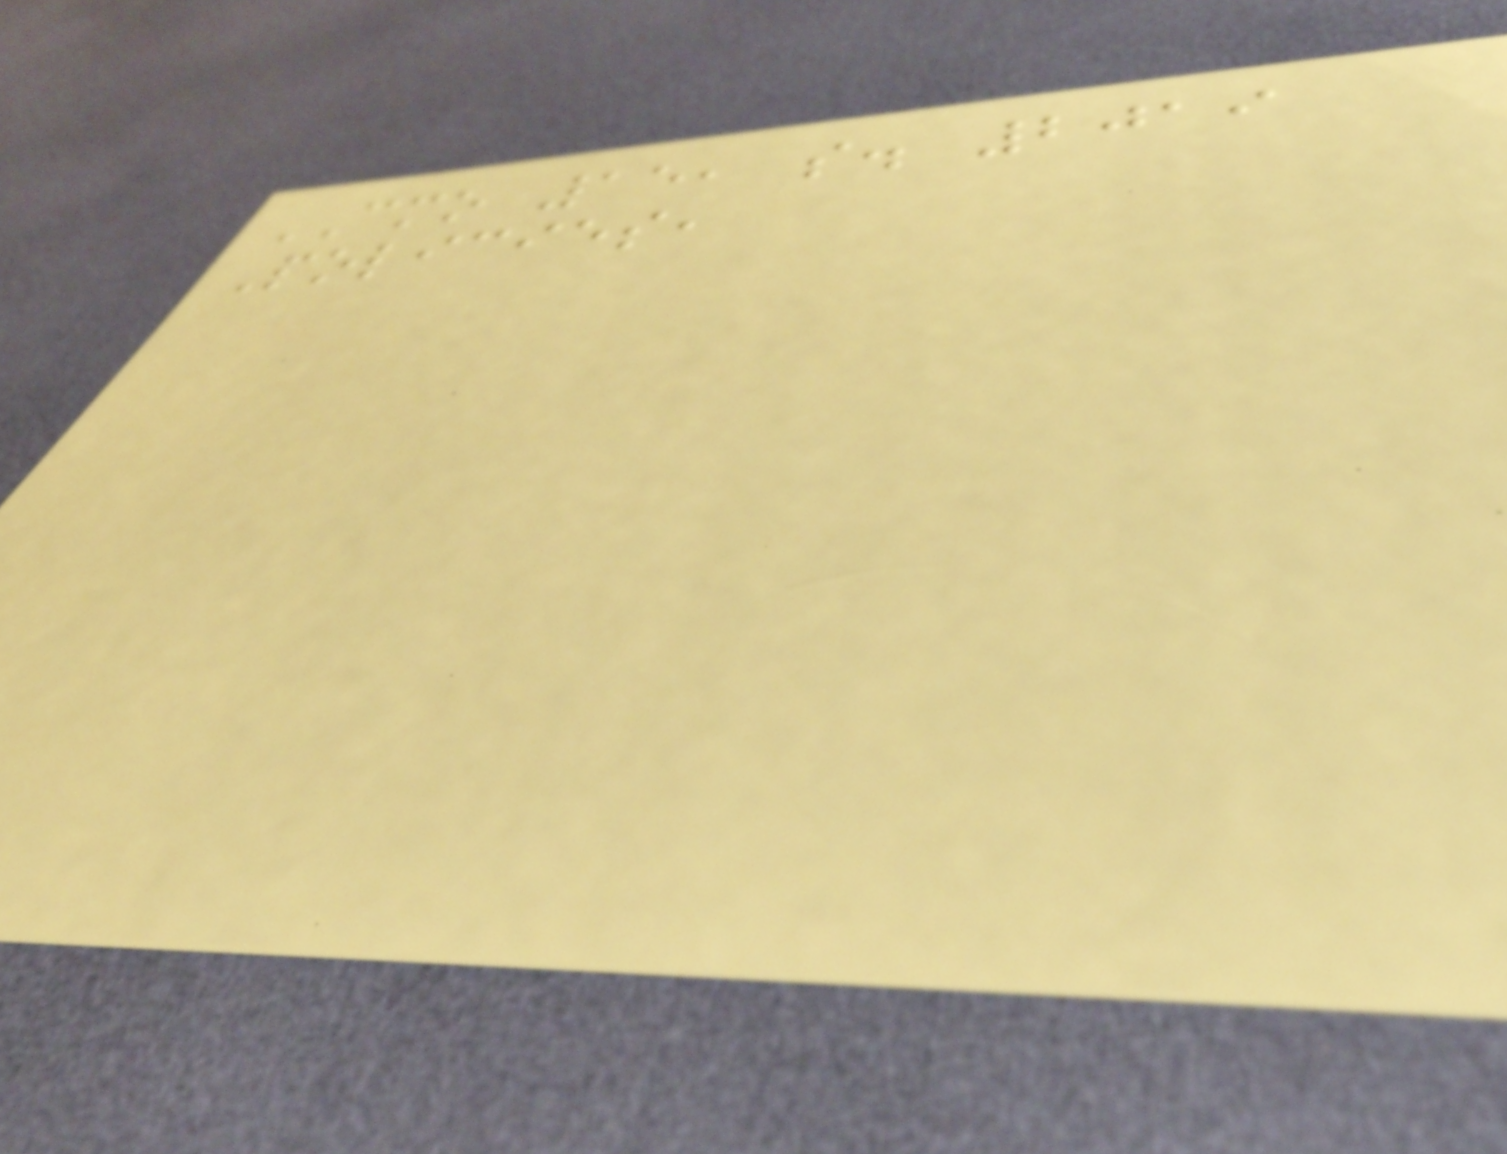CMO 15, s. 2019
Policies,
